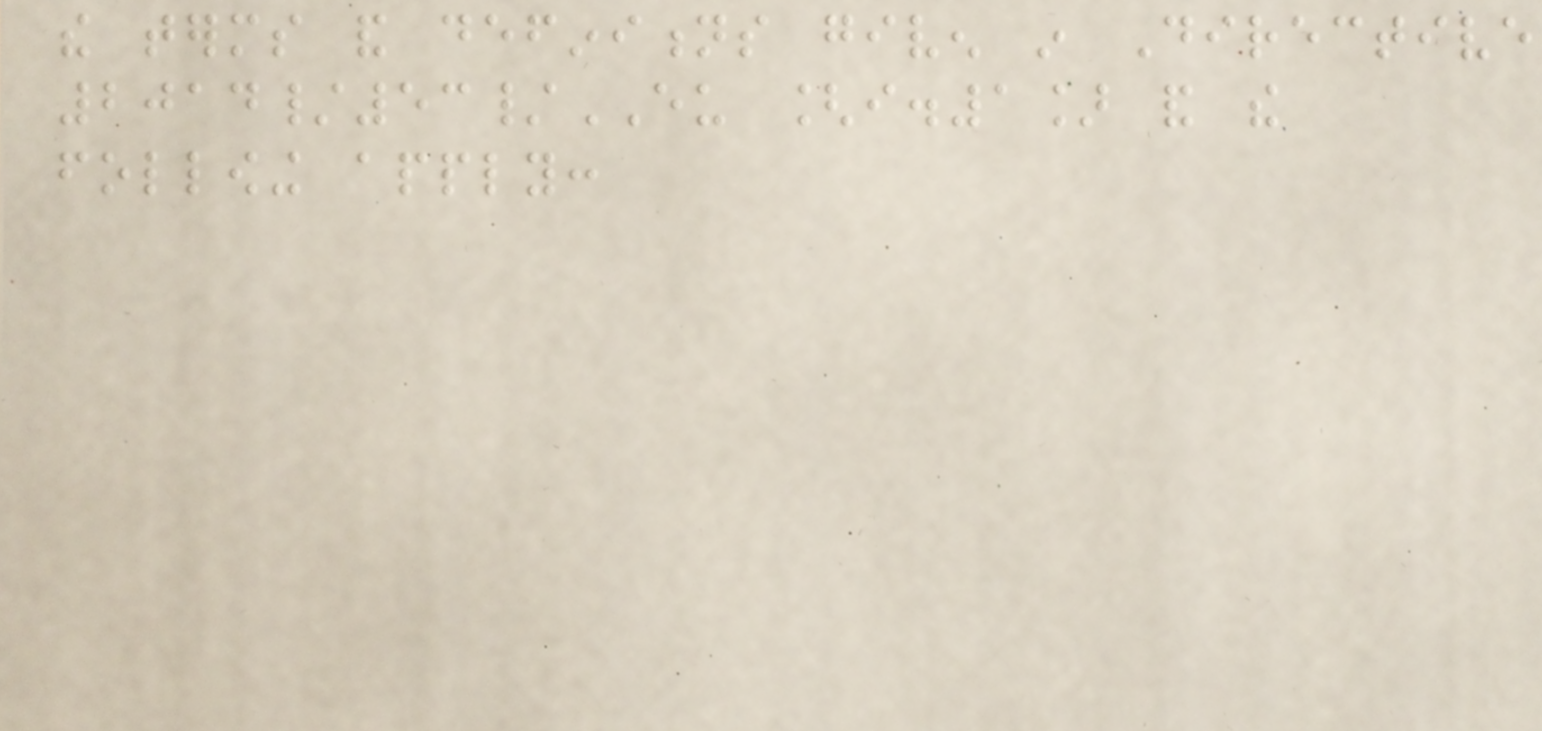the terms and definitions given in Directive
2014/53/EU [i.1] and the
following apply:
